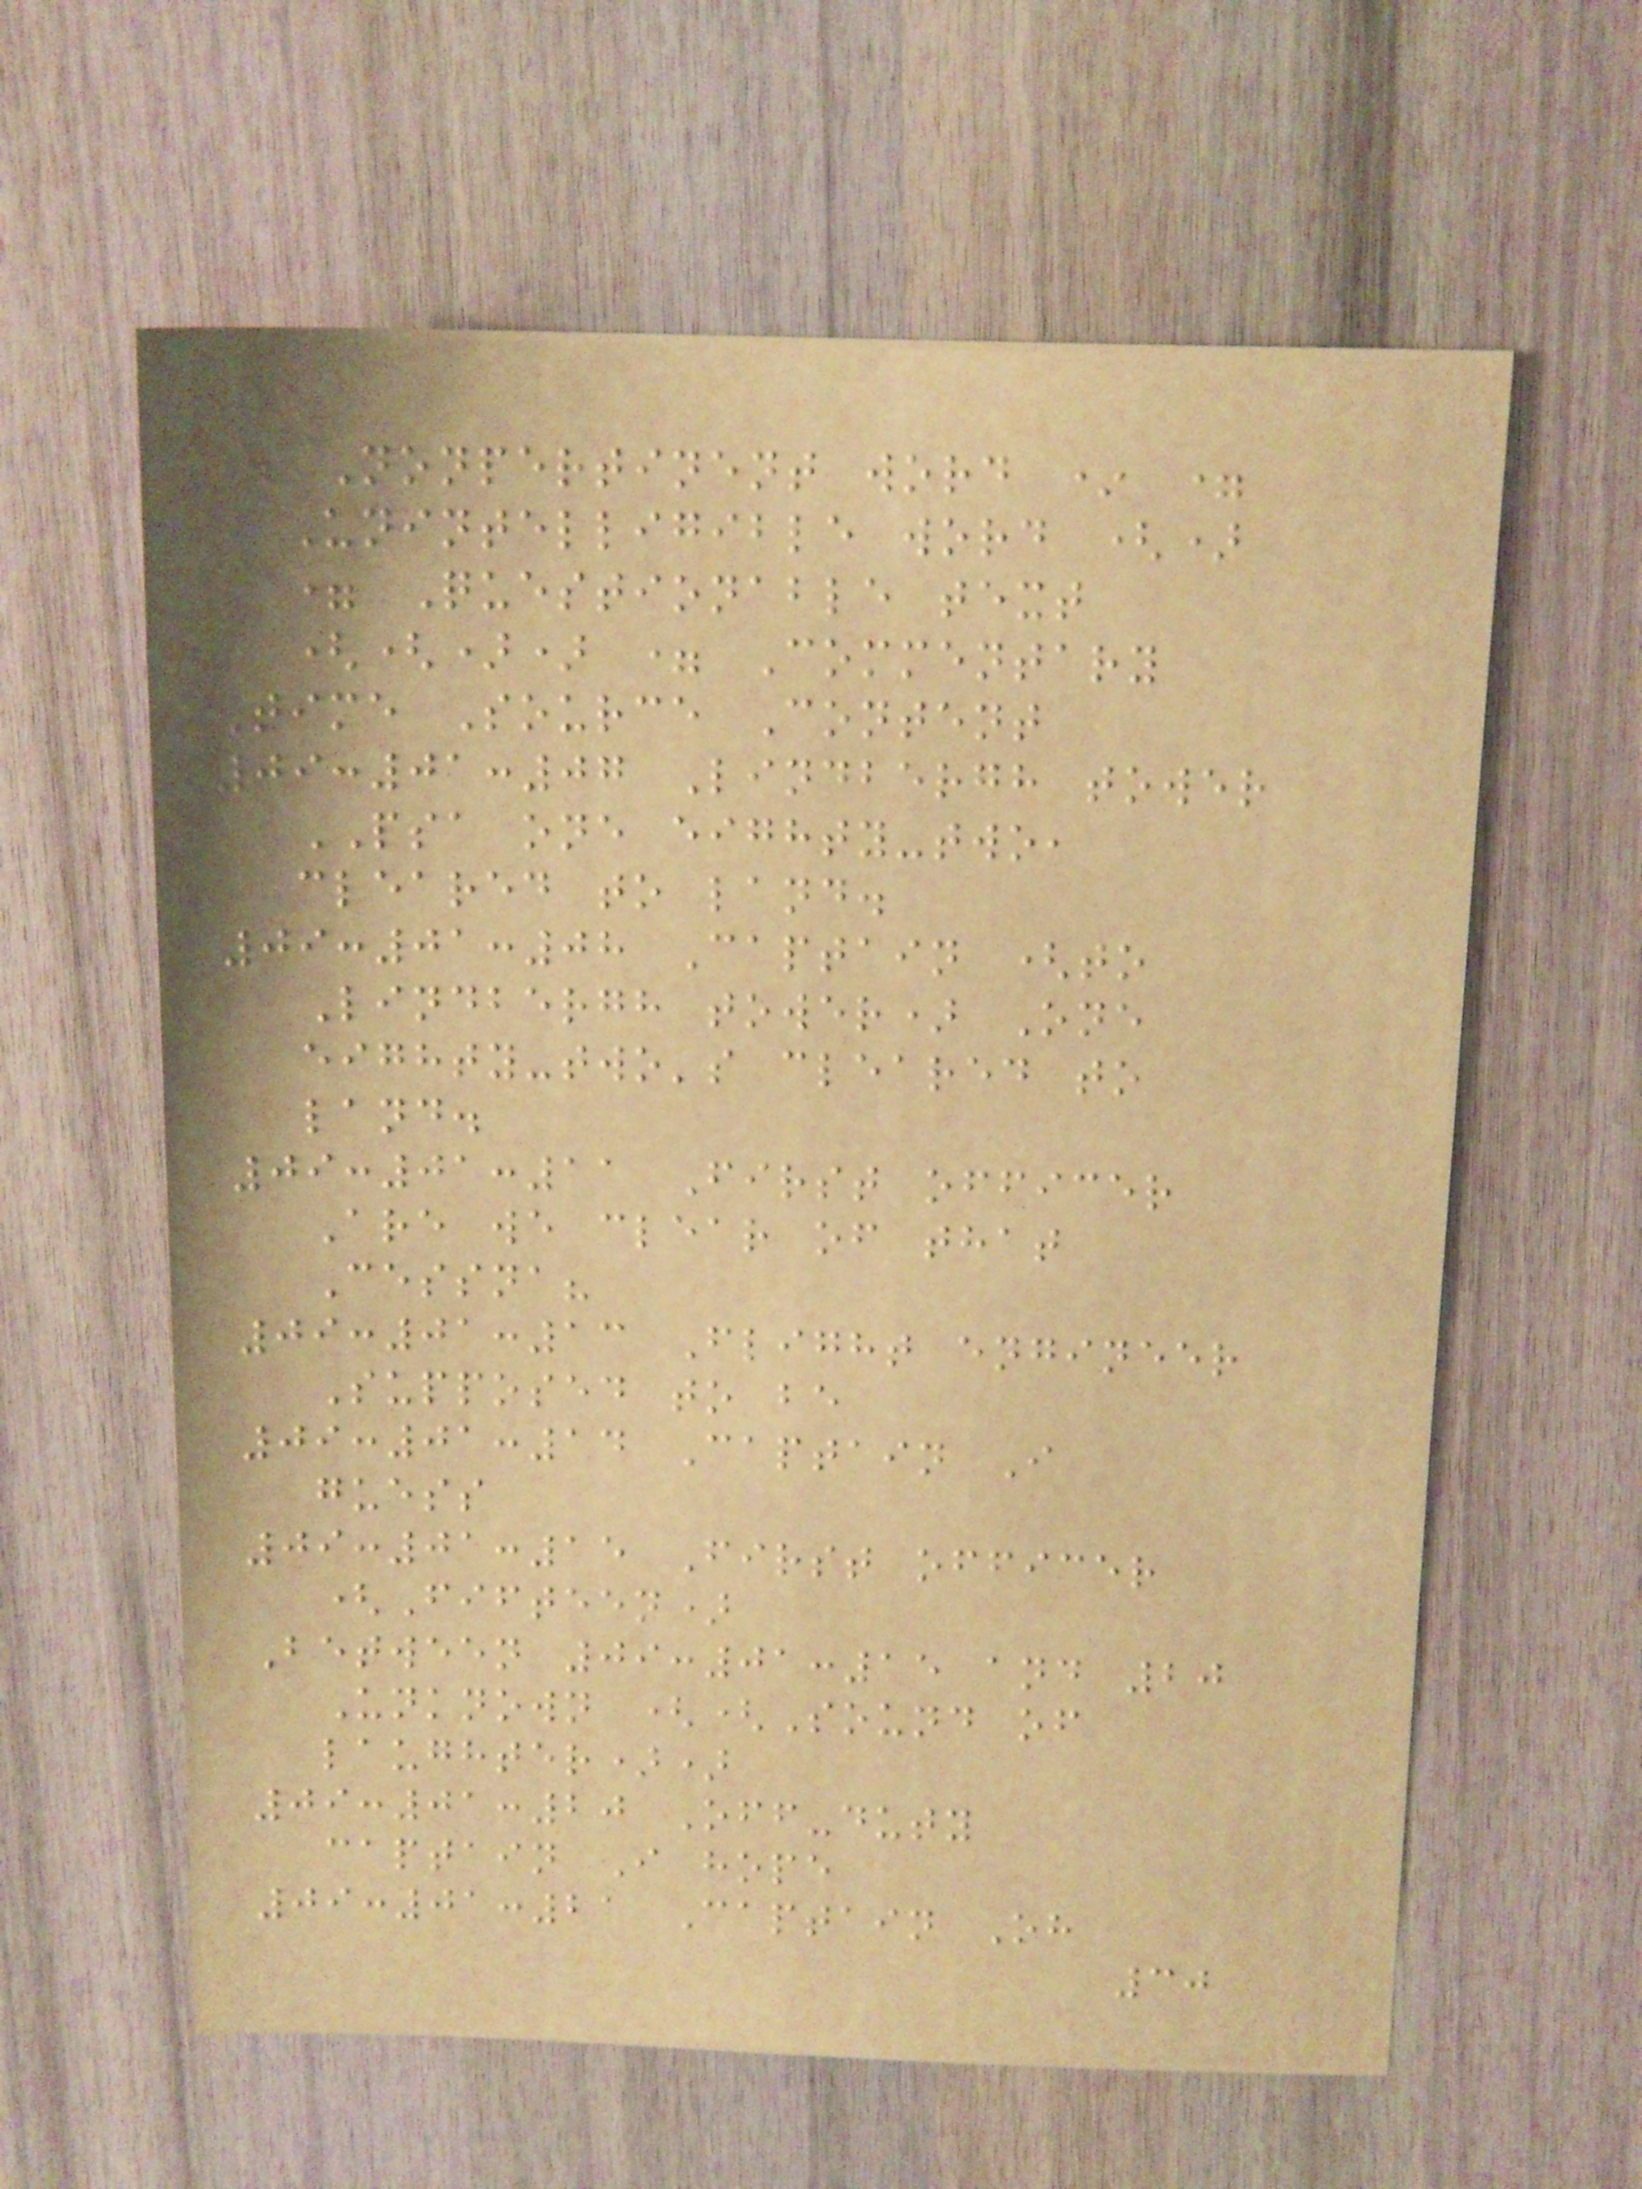= Nonpertinent word * =
Unintelligible word ()
= Questionable text
(()) = Commentary
Time Source Content
09:01:07 Lindbergh tower
PSA one eighty-two,
cleared to land.
09:01:08 Captain (to
Lindbergh tower) One
eighty-two's cleared to
land.
09:01:11 First officer
Are we clear of that
Cessna?
09:01:13 Flight engineer
Supposed to be
09:01:14 Captain I
guess
09:01:15 First officer
(Fifteen)
Between 09:01:15 and 20
Unknown ((Sound of
laughter))
09:01:20 Off-duty
captain I hope
09:01:21 Captain Oh
30
